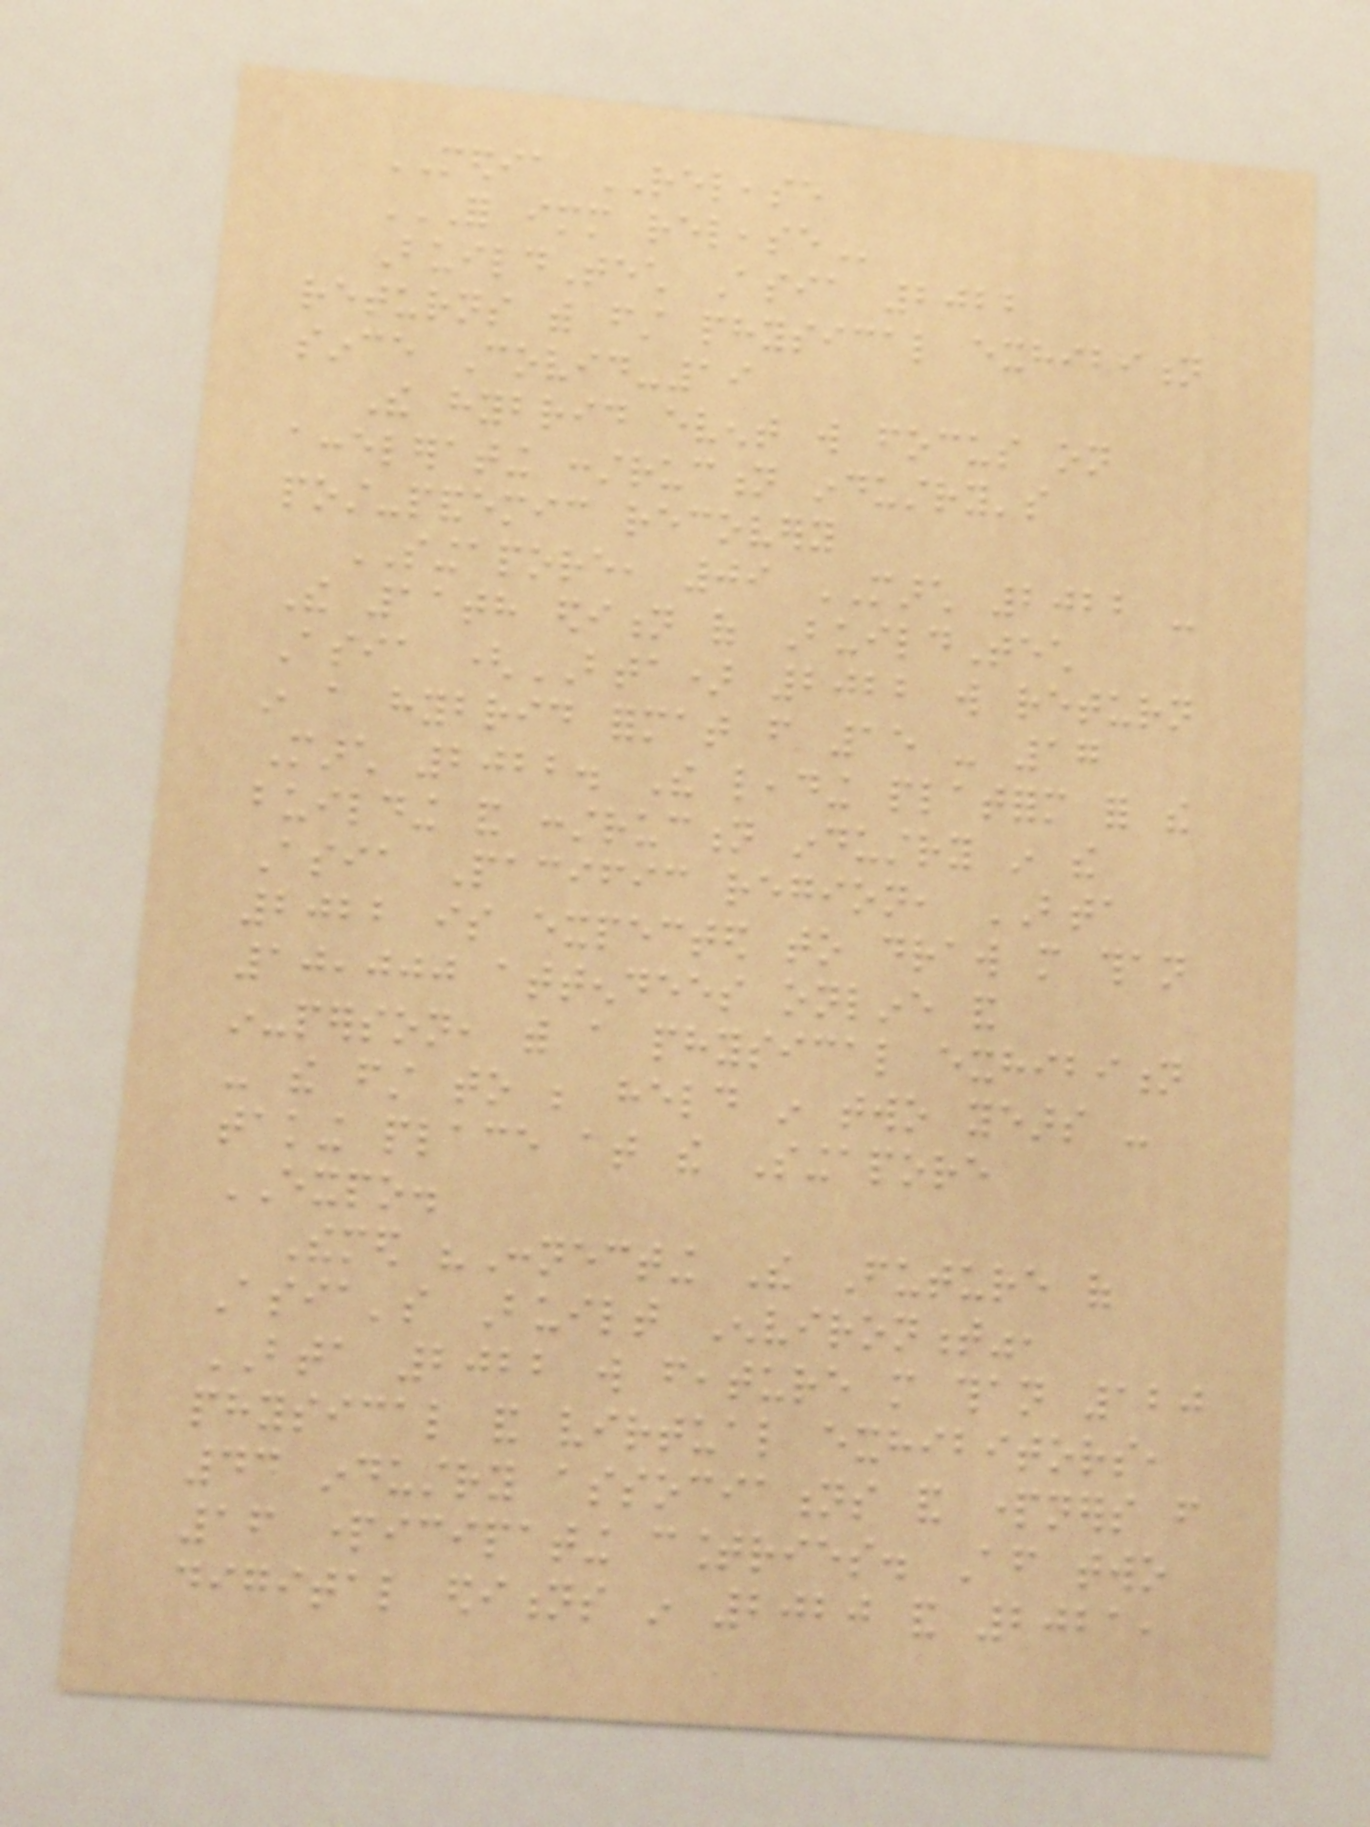MEDIA RELEASE
FOR IMMEDIATE RELEASE
BuildTech Asia 2022
returns with first physical exhibition
since Covid-19
The hybrid event will focus on
accelerating construction industry's
post-pandemic recovery
SINGAPORE, 09 MARCH 2022 -
The 11th edition of BuildTech
Asia (BTA) 2022 will return
in a hybrid format from 15 - 17
March 2022. The leading platform for the
building and construction industry in the
Asia Pacific region, BTA
2022 is expected to draw more than
10,000 attendees online and
in-person, with a physical exhibition
- the first to be held in two years -
taking place at the Singapore
EXPO.
Themed "Connecting The Future of
Asia's Built Environment",
BTA 2022 will feature more than 120
physical and virtual exhibitors,
44 industry associations and partners from
16 participating countries. After two
digital editions in 2020 and 2021,
